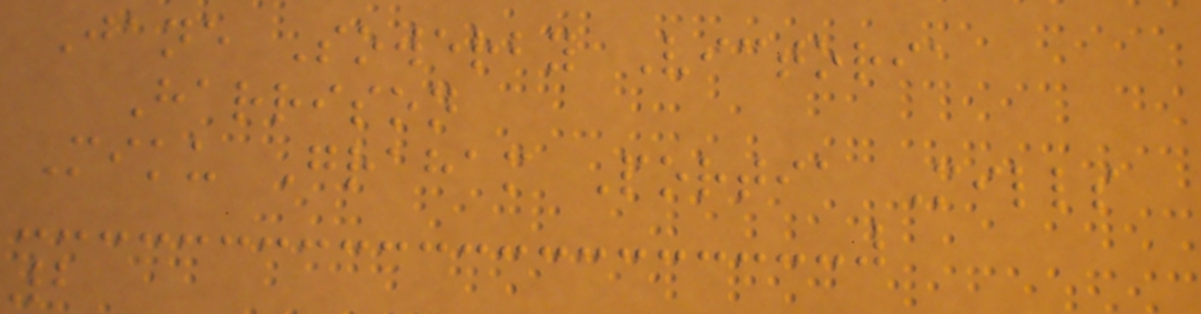Jane Sowerby Victoria
Harrison
Miku Graham Portia Mills
2
